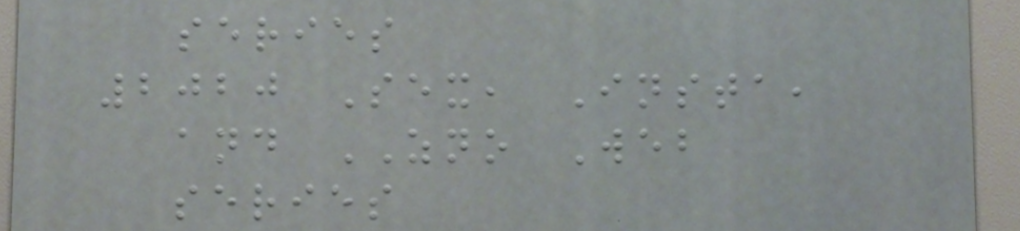series
2020 Sex, Insta,
and ZNO Web
series
